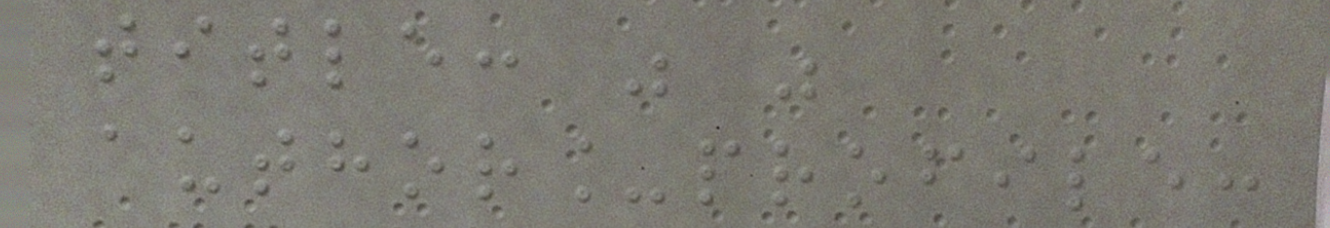title: " "
author_profile:
